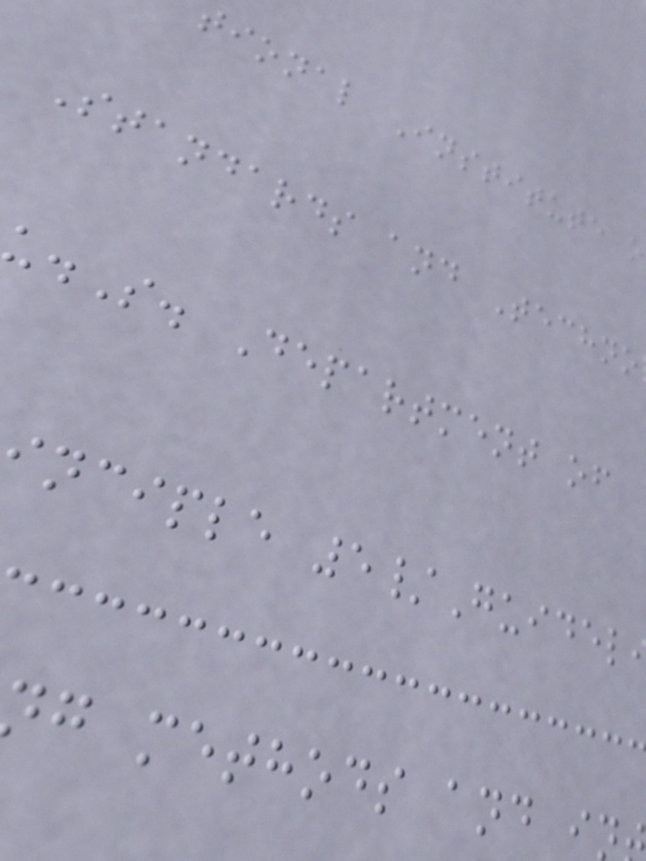tional Institute o
Standards and Techno
.S. Department of
nciple 5/Guidel
g methods and i
